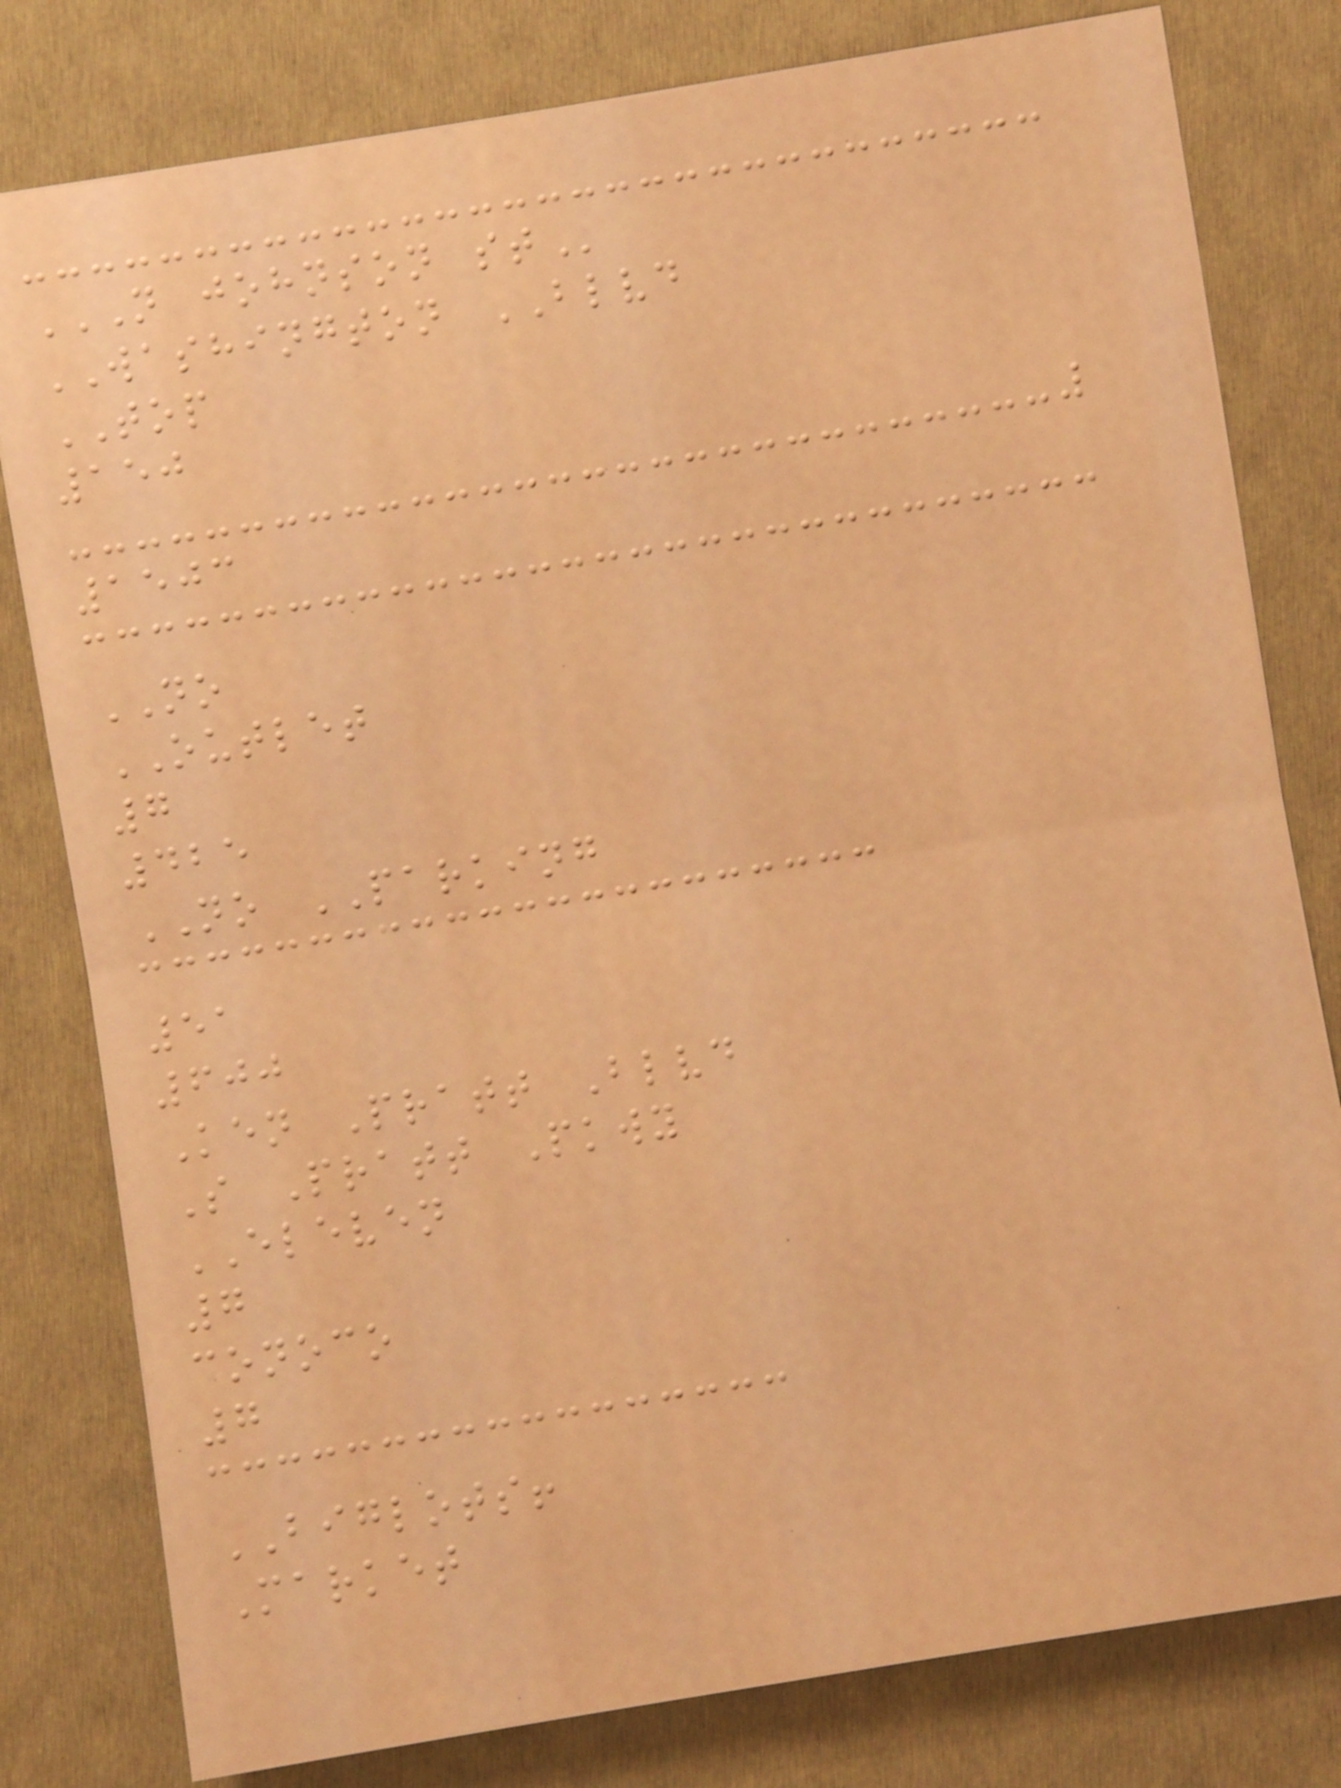N JOHNSON ST
WASHINGTON BLVD
TOP
150
1503
NO
OUTLET
7
425
NO PARKING
51
600
Ken Pratt Blvd
S Pratt Pkwy
ELEVEN
7
conoco
7
BIGLOTS!
Market
